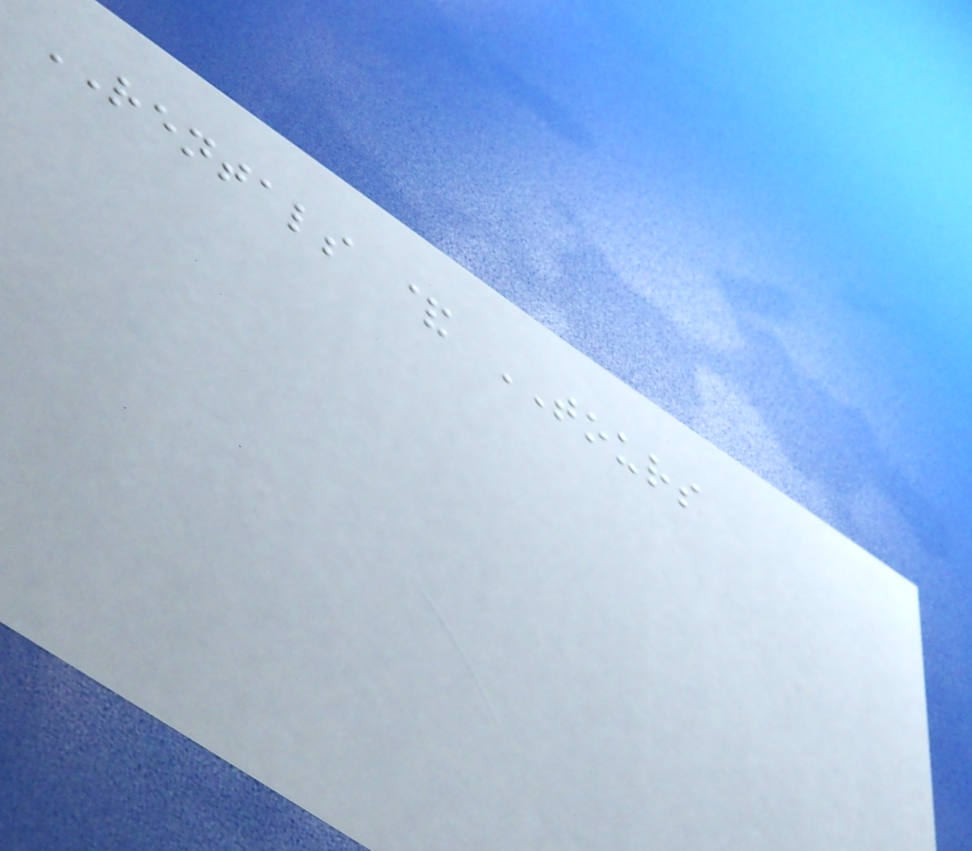RENTALS & TOURS
